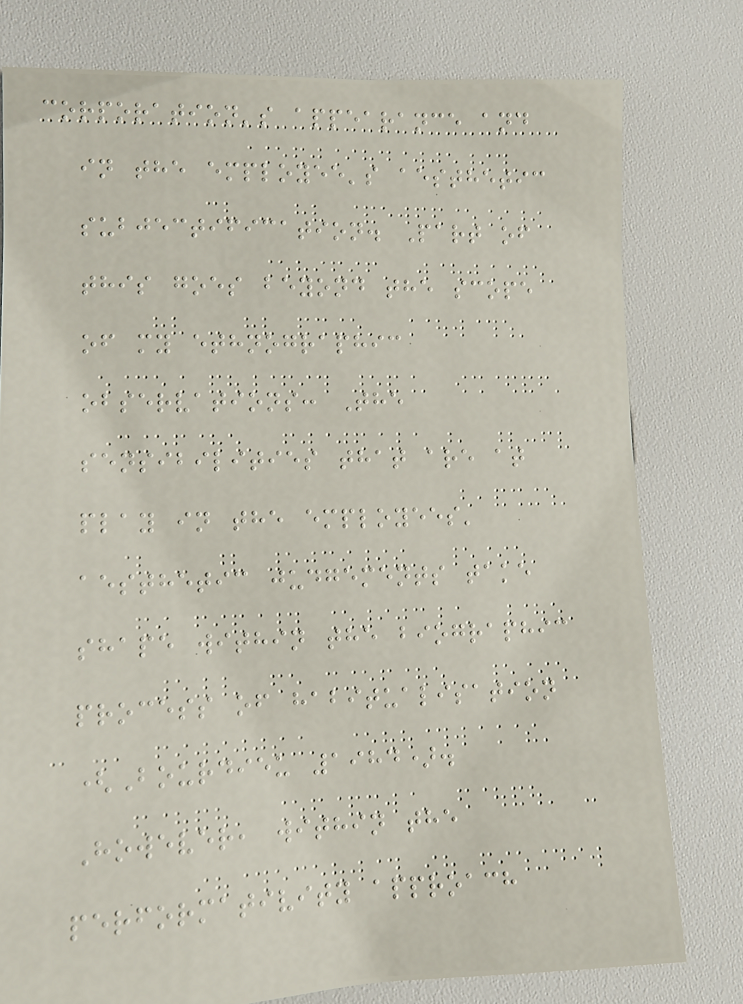corporation's appearance and
in the employee's aesthetic
subjectification. Part of
this goes beyond the scope
of my ethnographic
observations: The
sensibilities that are at
play in the employees'
aesthetic judgements take
shape within the biographic
process of habitualisation
(Bourdieu 1984).
However, within the
performativity approach
